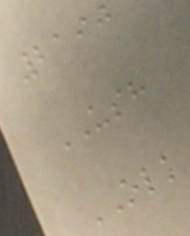2190
USH
OLK
